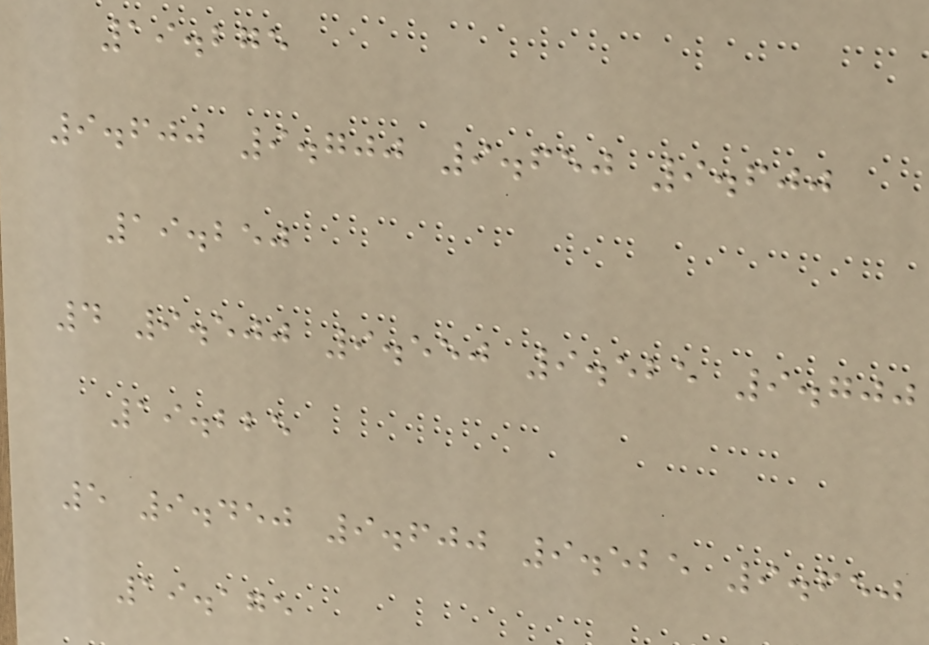19.275
9.600 9.700 9.650 9.600
19.250
4 9.500 9.550 9.525 9.700
19.225
5 9.450 9.600 9.525 9.650
19.175
